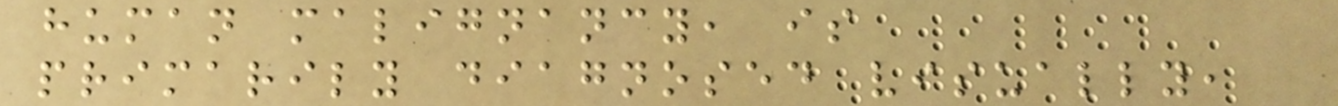human malignancy, is
primarily diagnosed visually,
